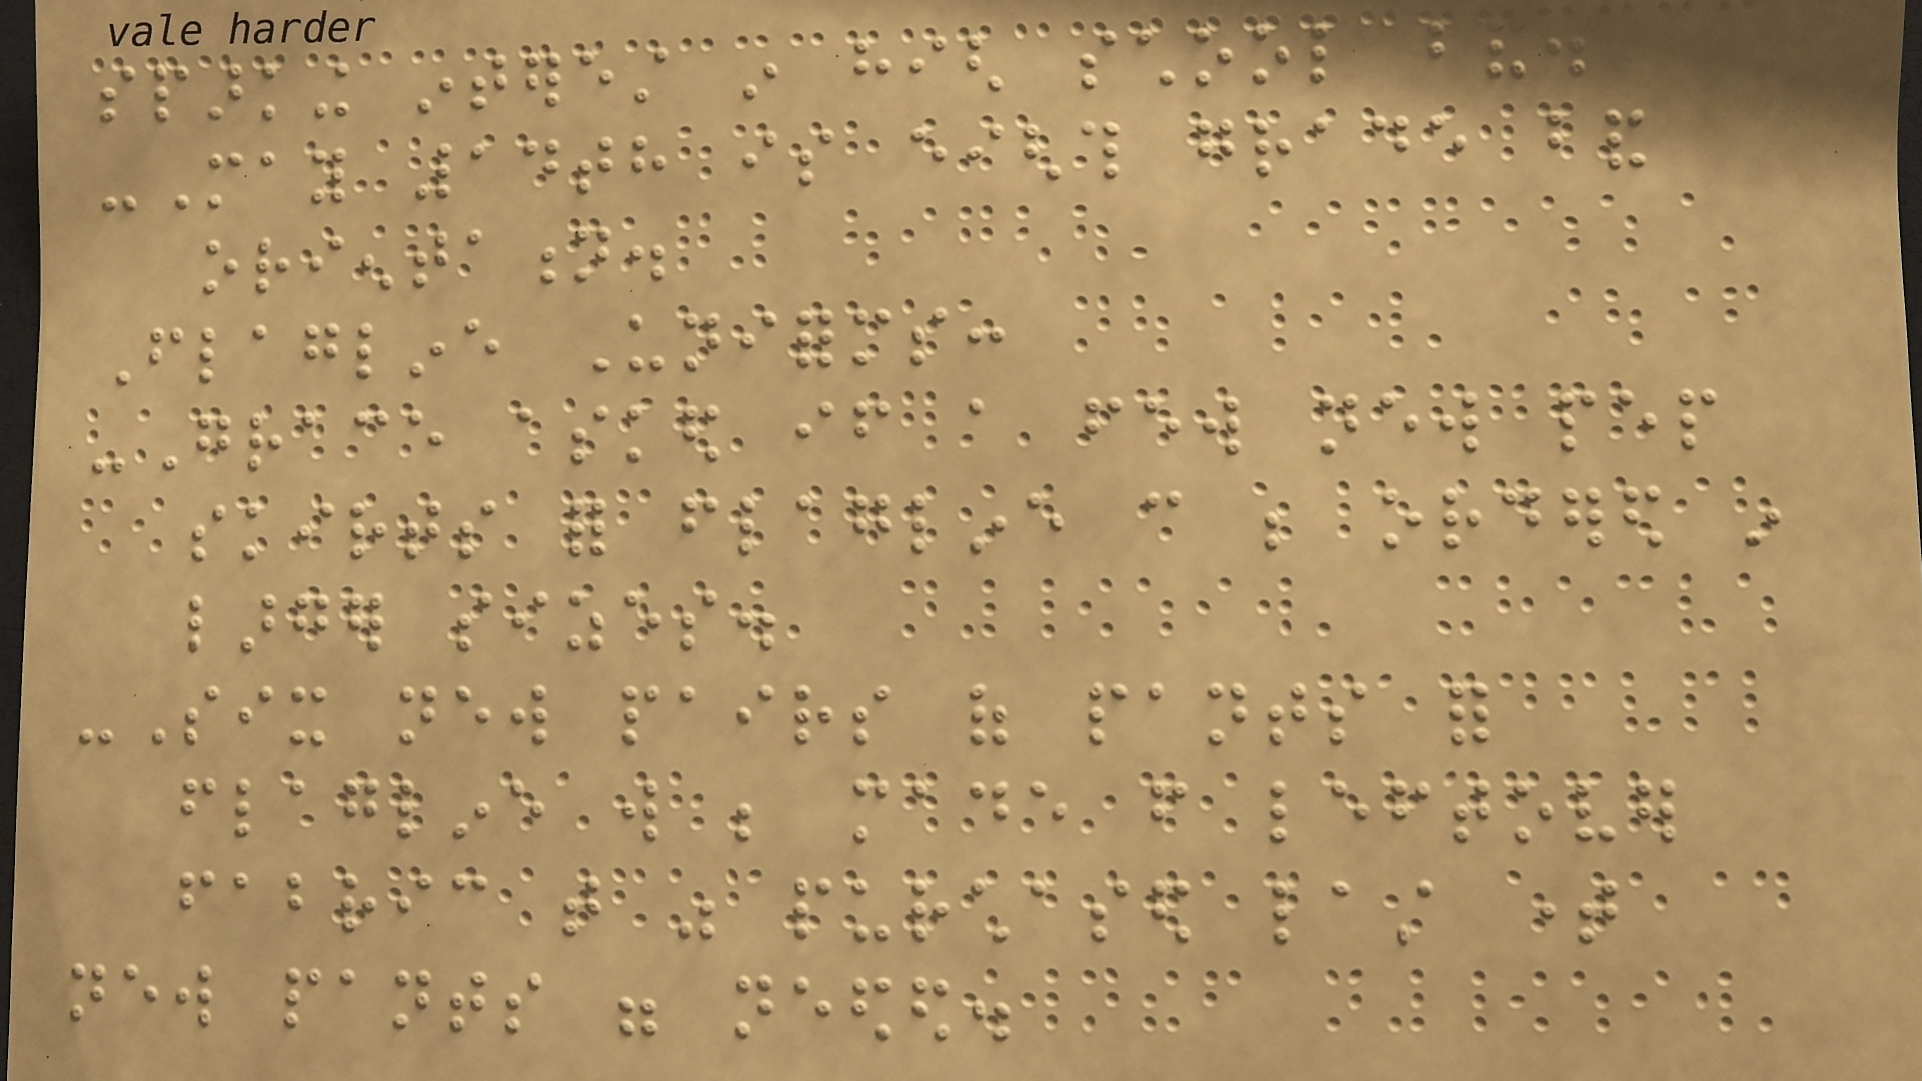sparking interest in high school band.
-May 14th is eighth grade band
orientation.
Flagline Uniforms:
-Grace asked if a few new pep
skirts for flagline can be ordered in
larger sizes.
-Six new pairs of pants for
flagline will be made from leftover
fabric that was purchased last time
new pants were needed.
